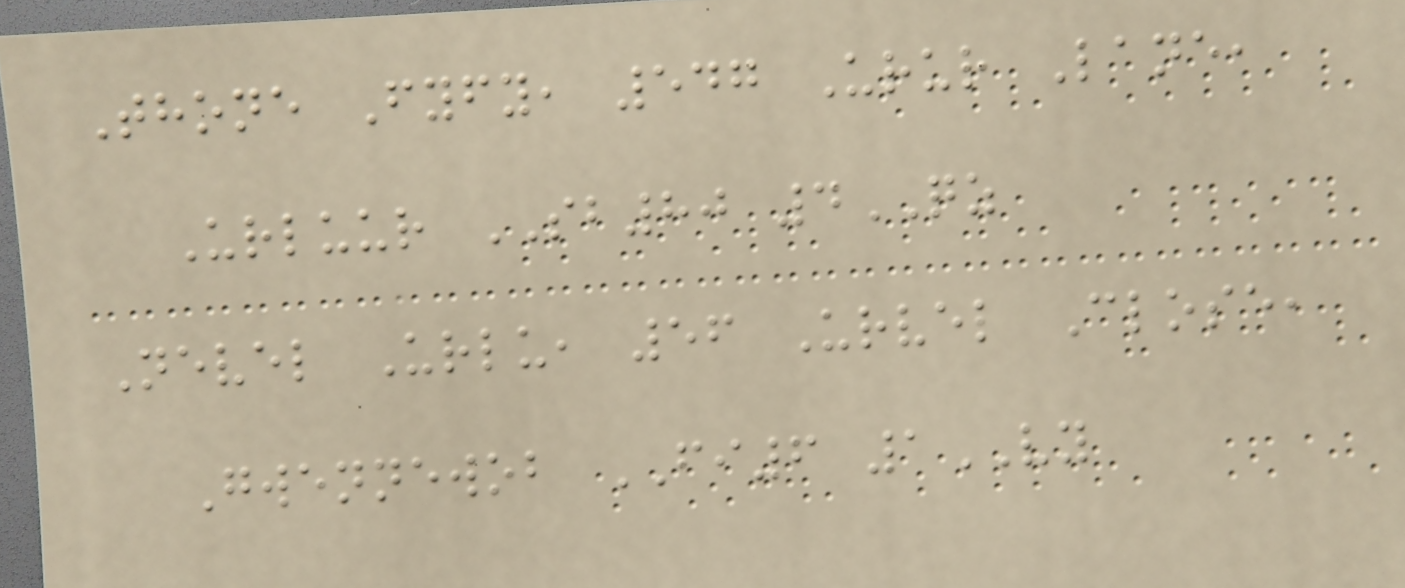Thone Fyfy, 547 Urur Lane,
Urluur SB80 4QZ
Nevel Urlu, 56 Urvel Close,
Gwennewob FI6 1VY
